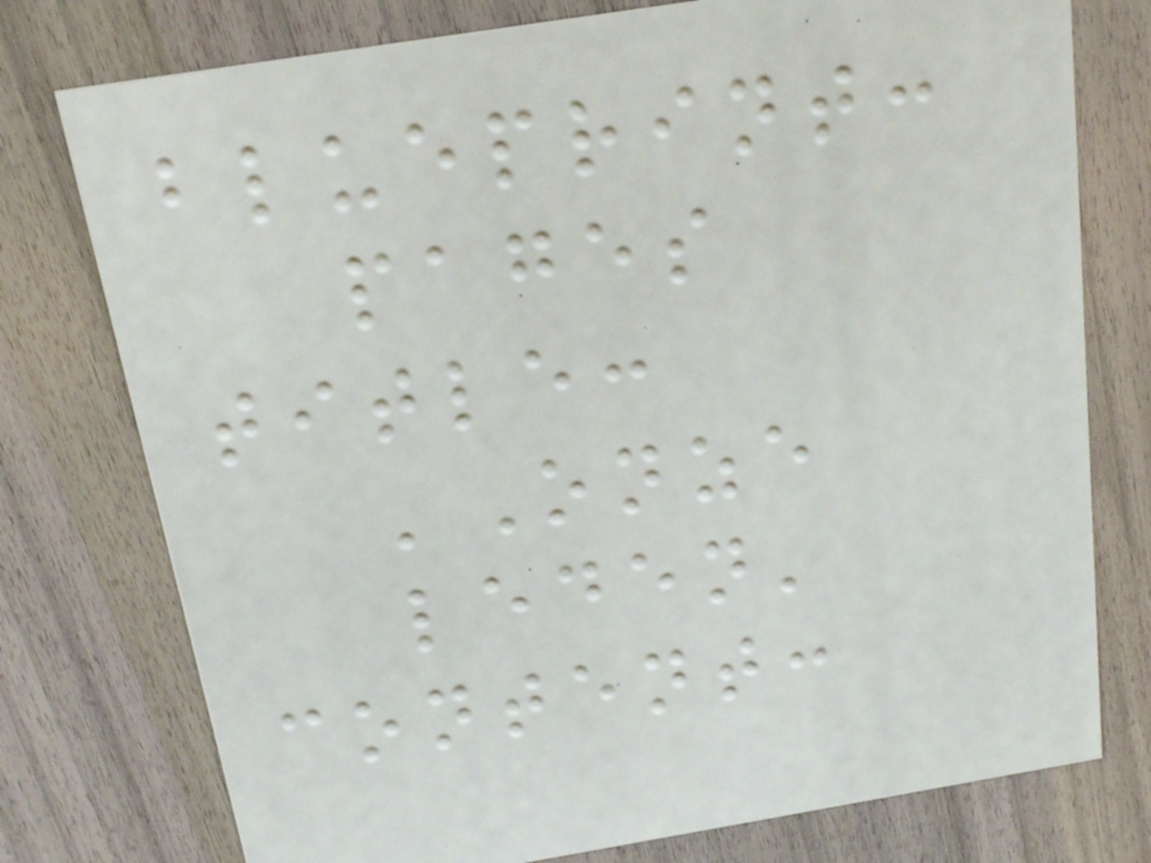blueprint:
pages
title:
'Onze
leden'
content:
